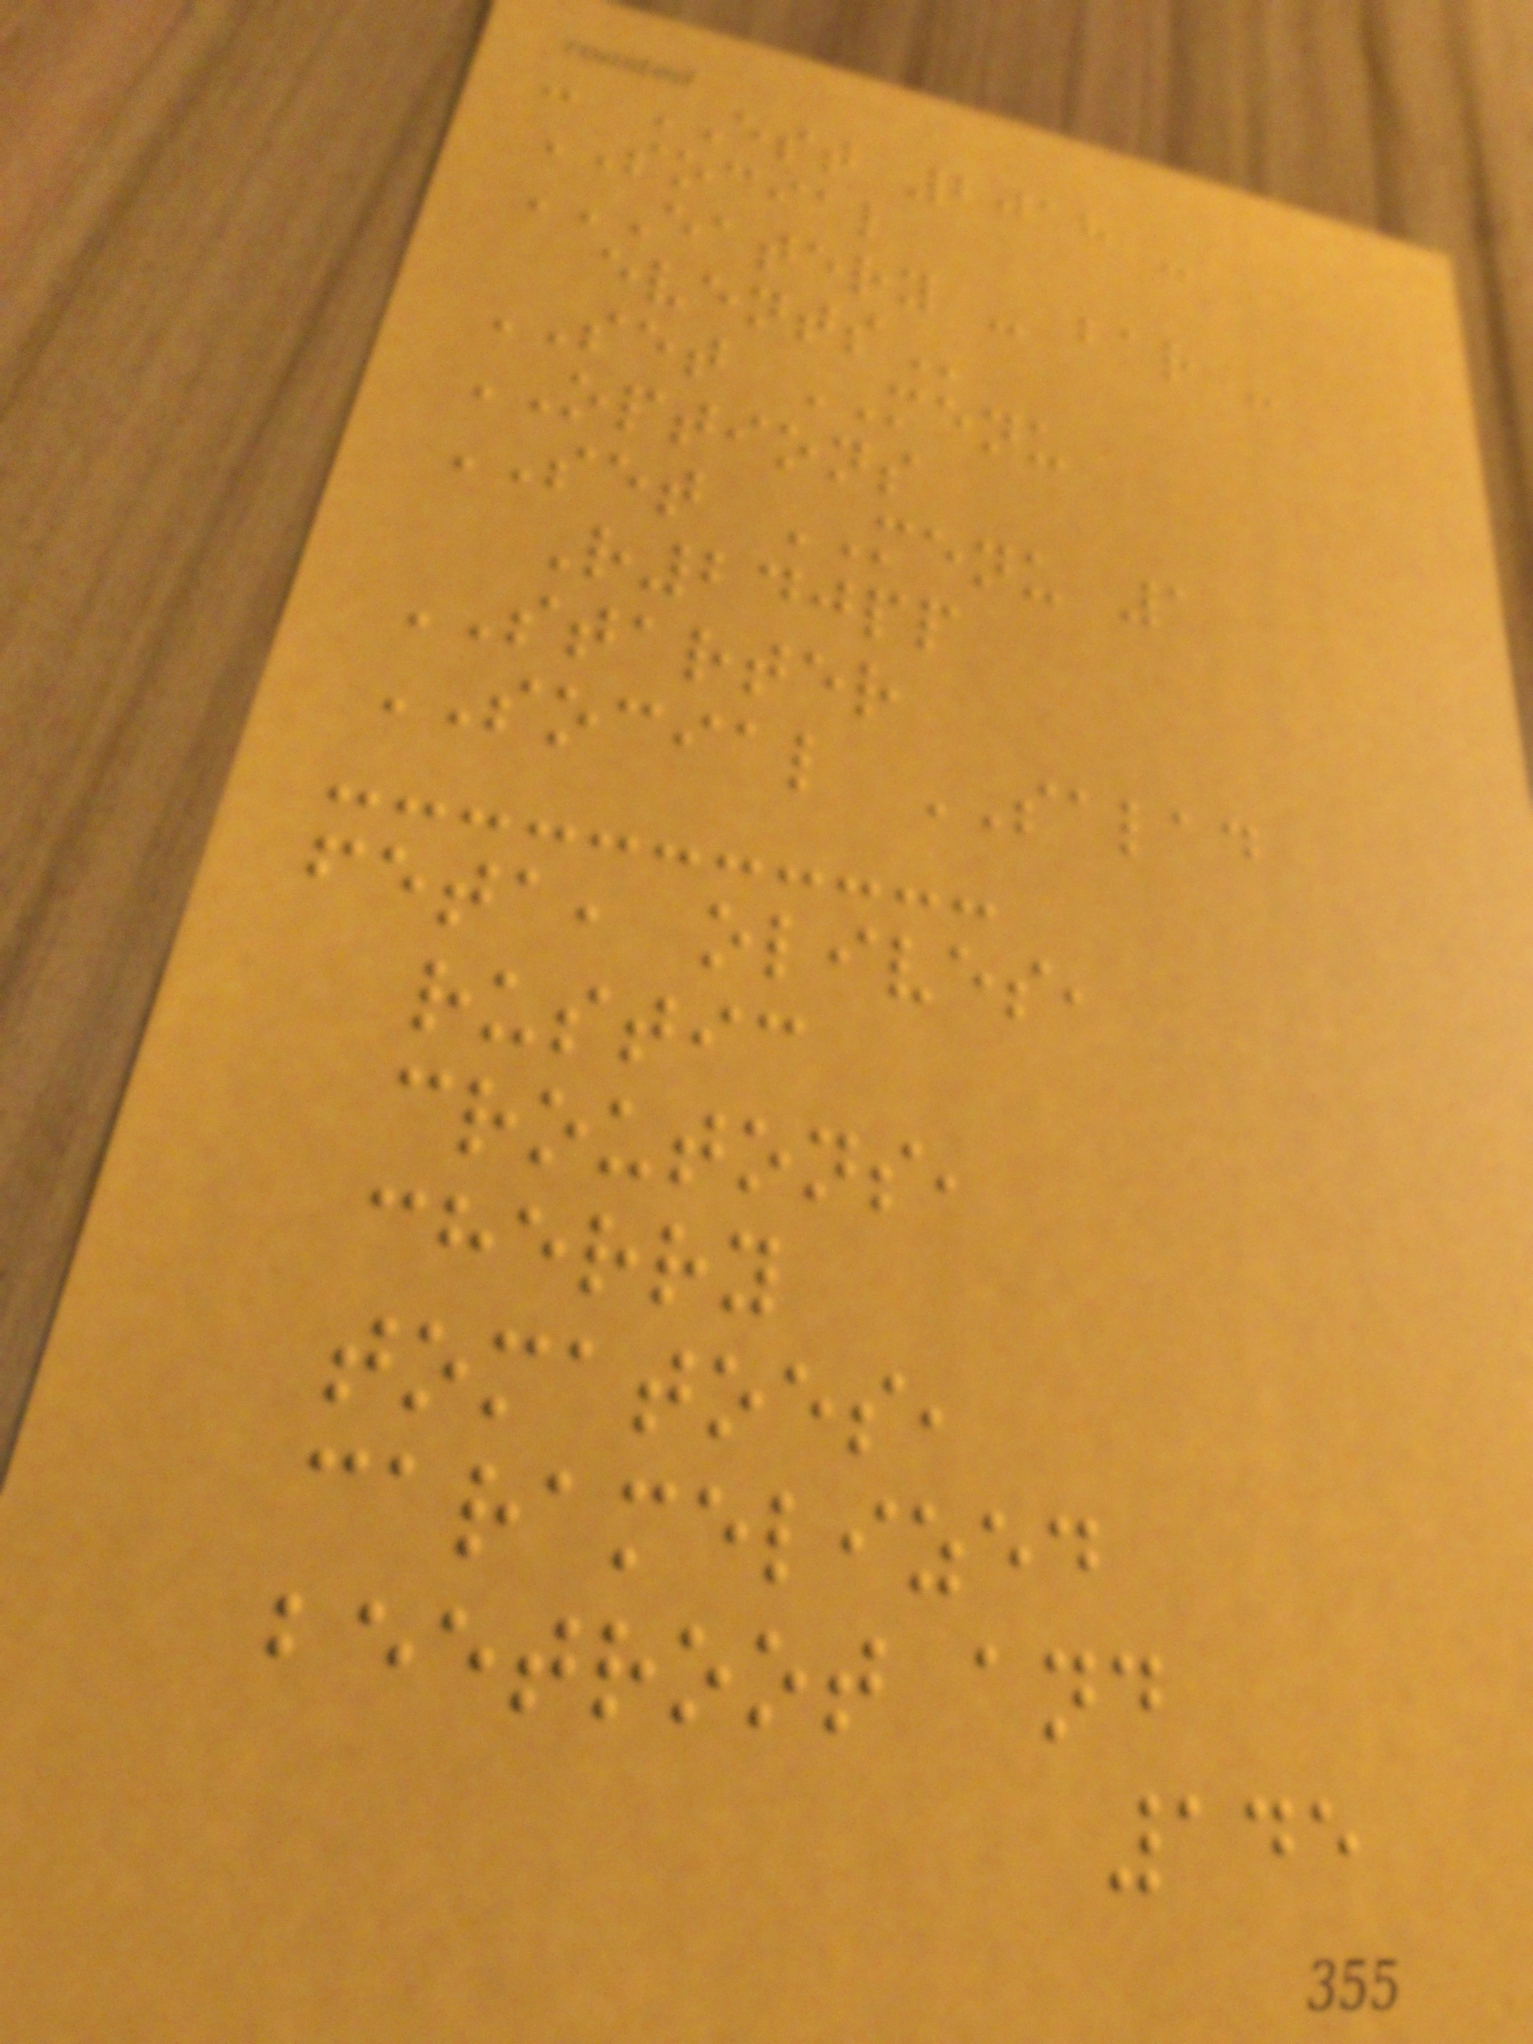- EST 2018 -
SOCIAL
EATERY - BAR -
EVENTS
SET MENU
OPTIONS
SET MENU 1
R240pp
STARTER
SOCIAL SALAD
feta, olives,
rustic
croutons,
cherry
tomatoes,
caramelized
beetroot and
145
